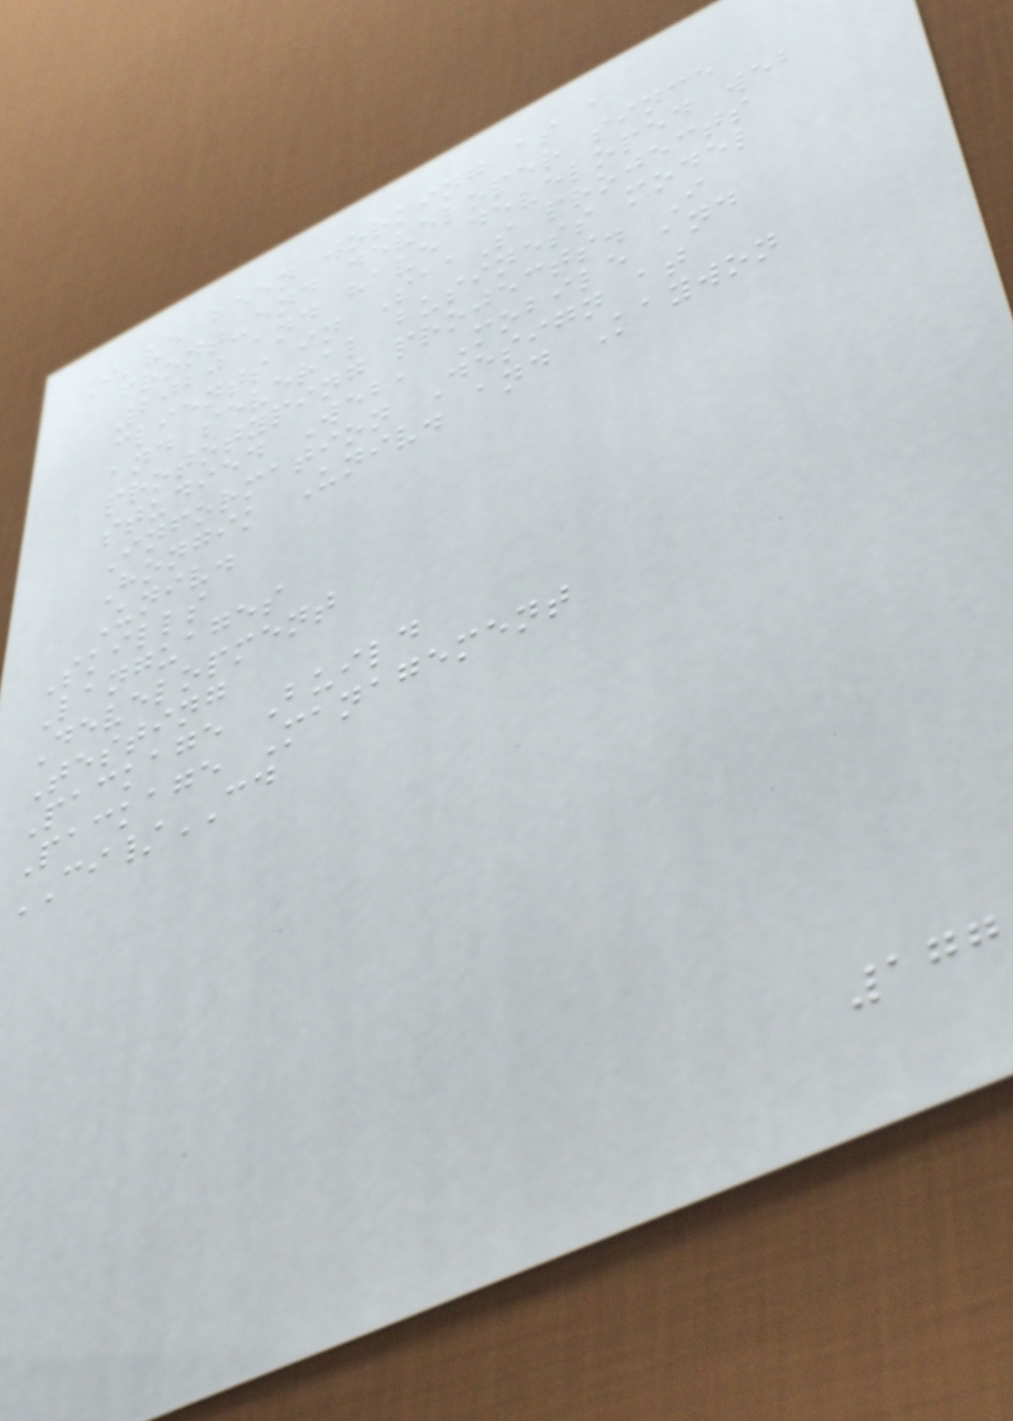I've been working as a
front-end developer since
2020 and have developed web
clients in SaaS projects
and several business model
prototyping projects. I
studied Web, Mobile and
Information Design at
Hongik Univ. and Kaywon
Univ.
Skills
Languages
Development
Testing
Package Build
Package Management
CI/CD
177
